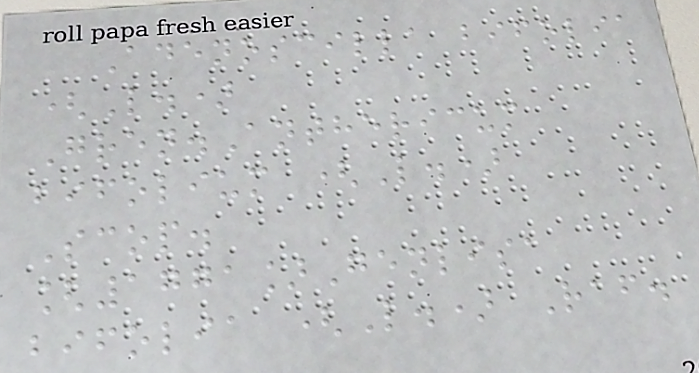Adenoscilla bifolia
(L.)
Gren.Anthericum
bifolium (L.)
Scop.
[1771]Genlisa
bifolia (L.) Raf.
